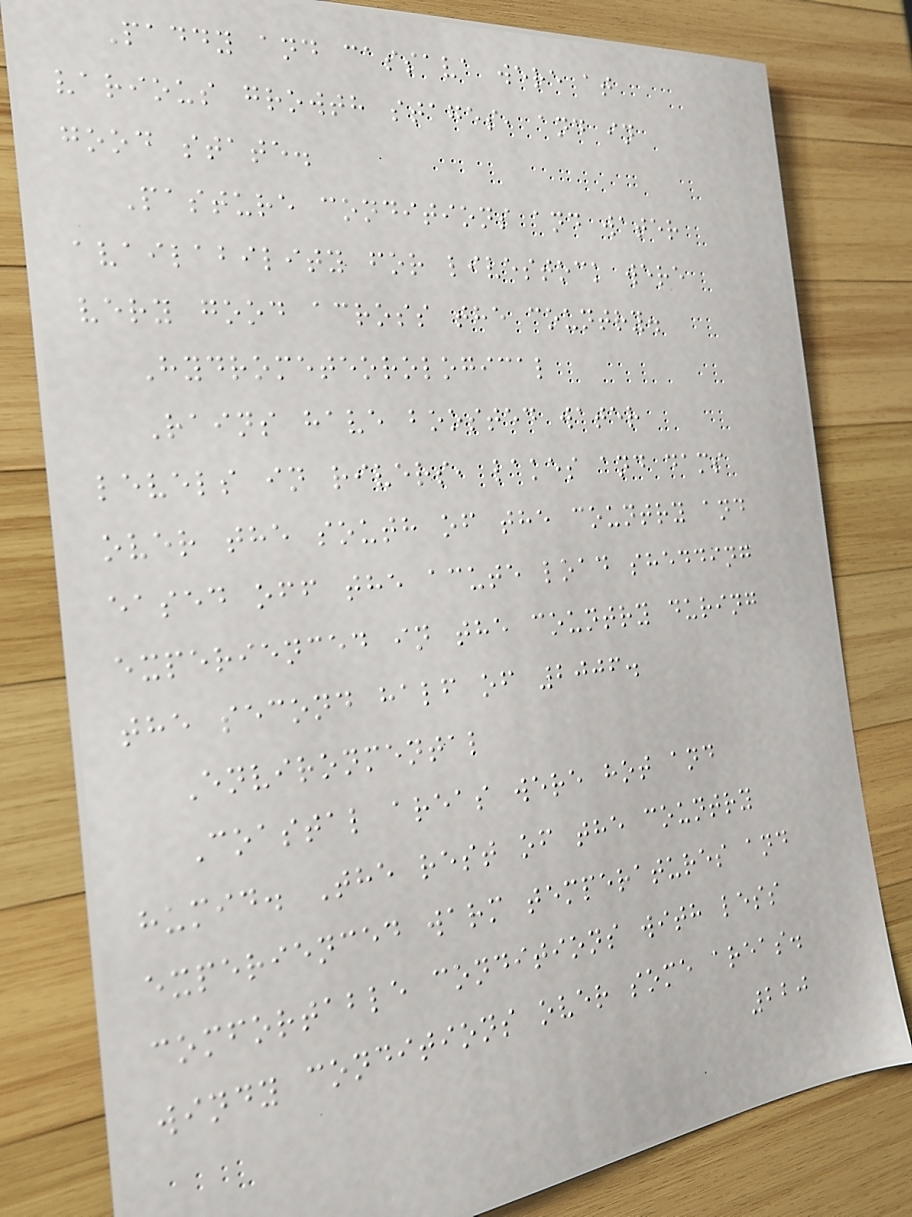Paddy and cassava were at
various growth stages, and in
good state.
Pasture conditions and water
availability for livestock were
very good across the country.
Hydrometeorological
Rains have boosted water
levels in rivers, lakes and dams
over the south of the country and
eased off the acute load shedding
experienced in the country during
the second half of 2006.
Environmental
Coastal areas were hot and
humid. The rest of the country
experienced warm temperatures and
comfortable conditions with less
windy conditions over some areas.
220
